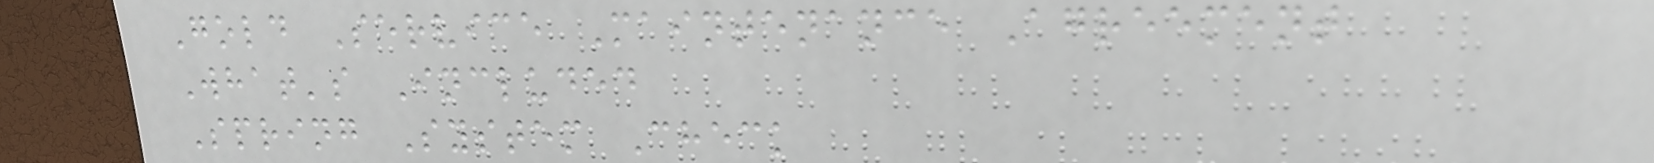Gold Service Maintenance Agreement
What's Included
Spring System Check
